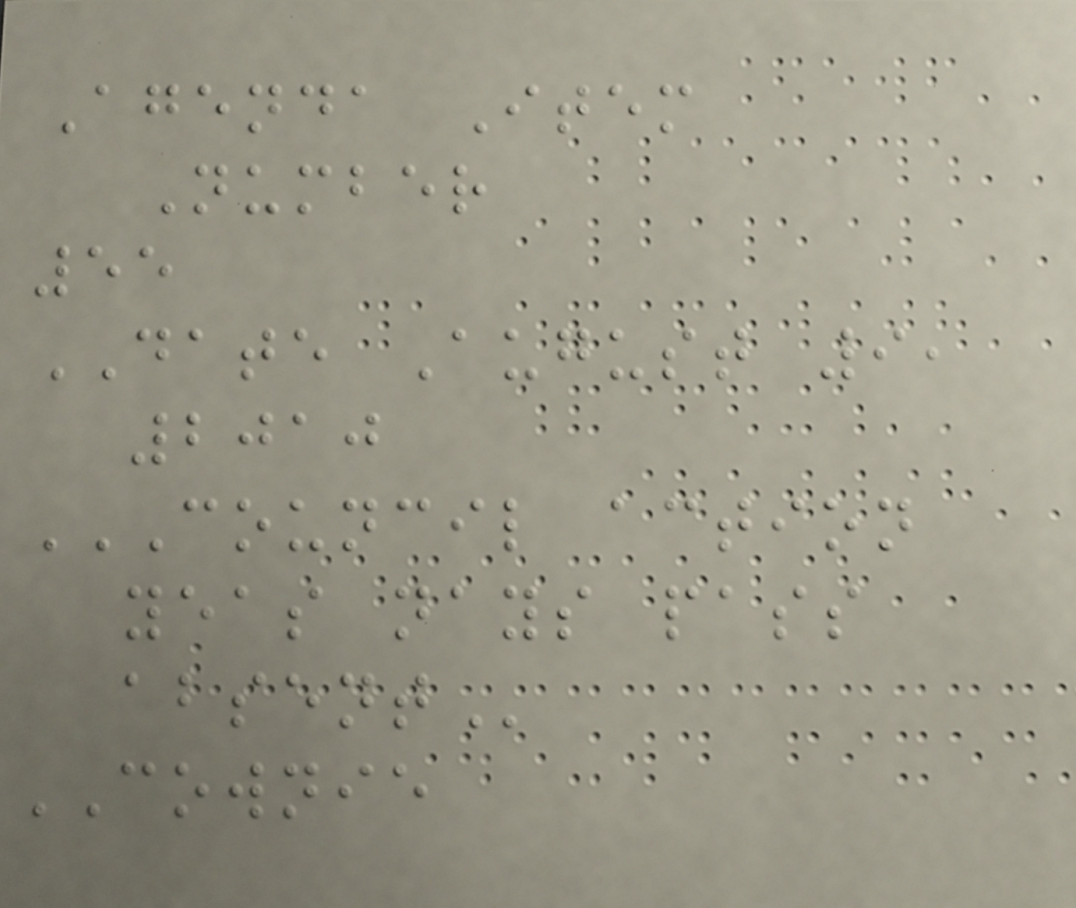Agenda Item
Number
55
DATE August 9,
2010
COUNCIL ACTION
YEAS NAYS PASS
ABSENT
COWNIE
